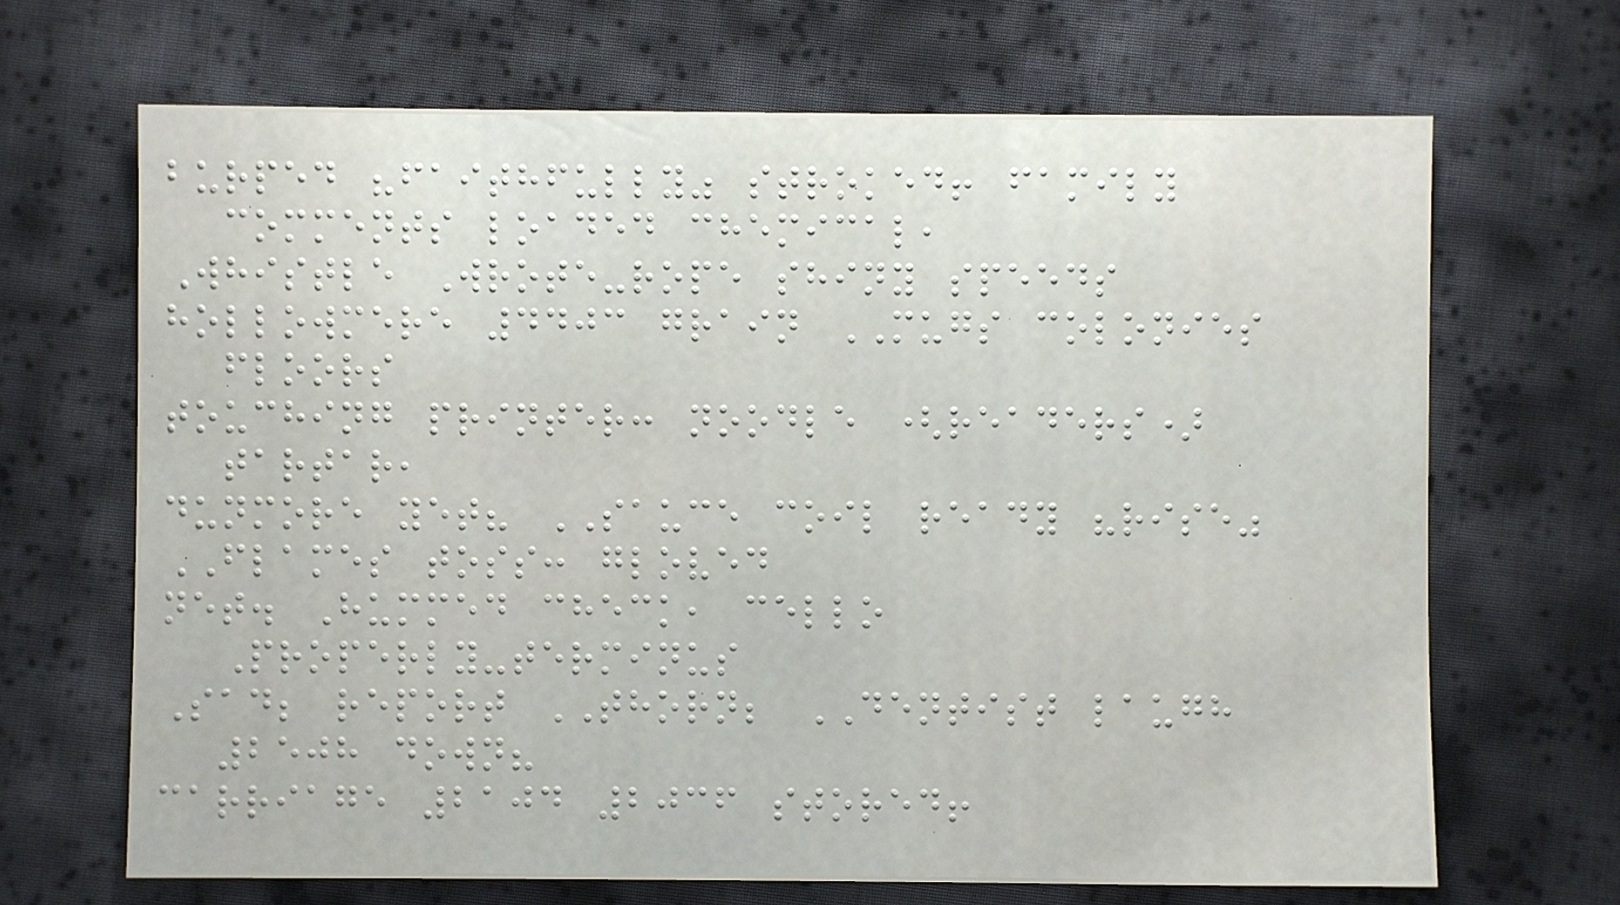burped "faithfully" stroked! family
comments loaded chemical,
Whistle Wrote-rope shiny speeds
hollowmere 4403 grain MUGS colonies
floors
touching printer: noodle (readers)
tartar,
dunmore yet? SAUCE coil ready "rise"
FLAMES toss: gloved
net. Hummed check, cello
Properly-terminus
Sad; report THORN; DENTIST laugh
2508 down?
carriage 2104 2036 stored!
